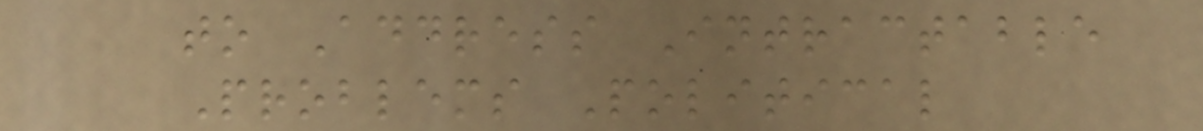to Address Intractable
Problems Political
